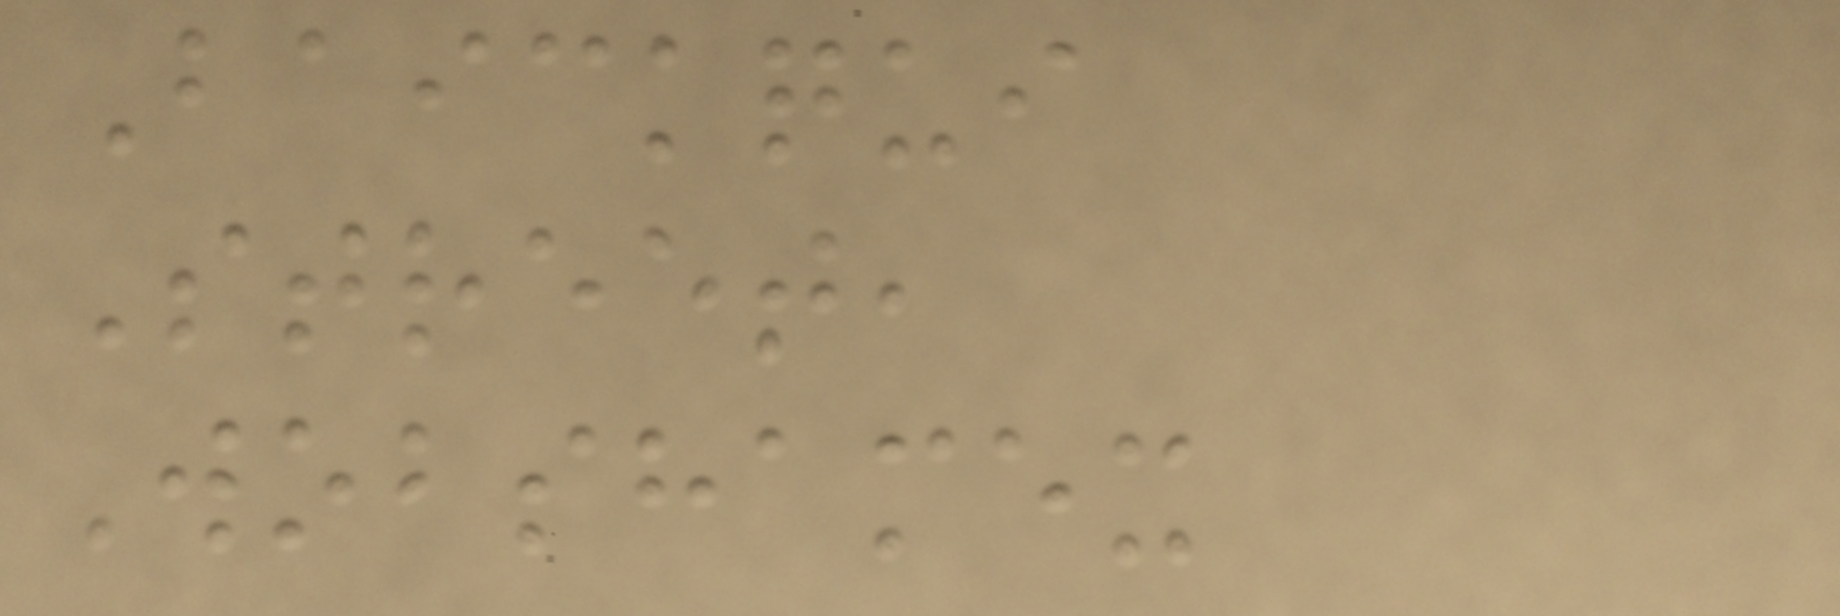Baickqui
Street,
Wobshamex
